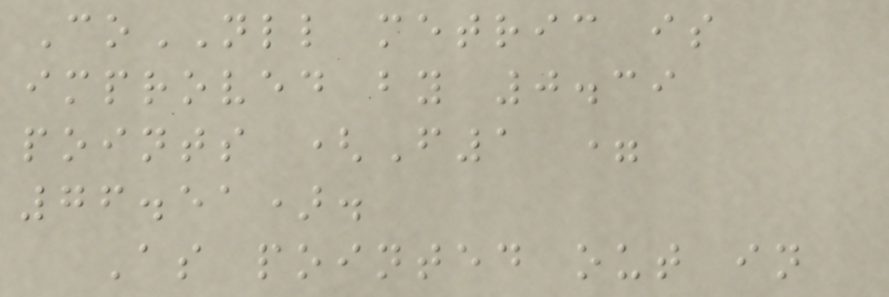CoNLL metric is
improved by 0.39
points (F1 =
76.51).
As pointed out in
